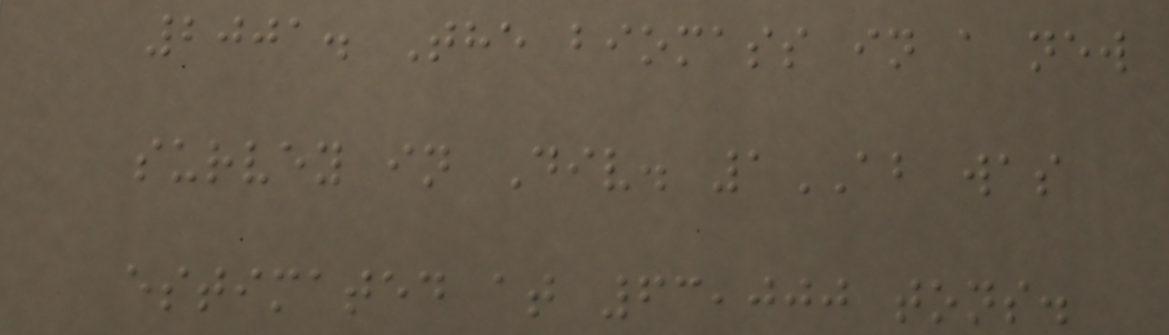2001. The biomass in a new
survey in Div. 1AB was
estimated at 63,000 tons.
